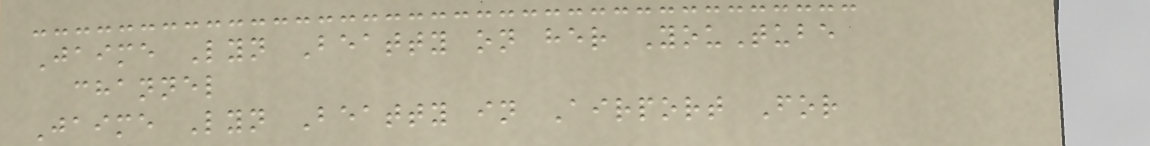Jaime Lyn Beatty on her YouTube
channel
Jaime Lyn Beatty in Airport For
